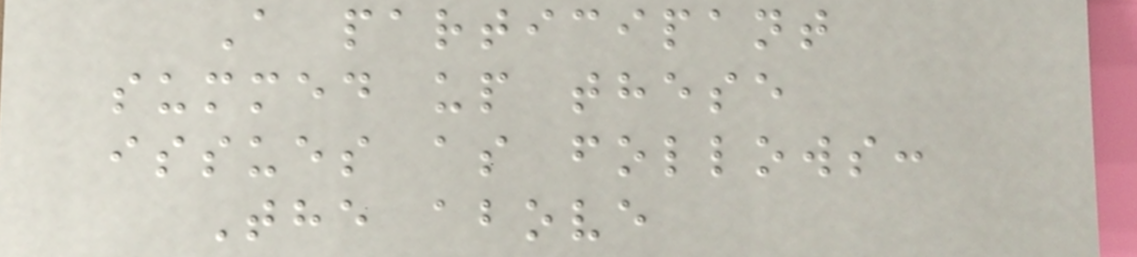A participant
summed up these
issues as follows:
The above
